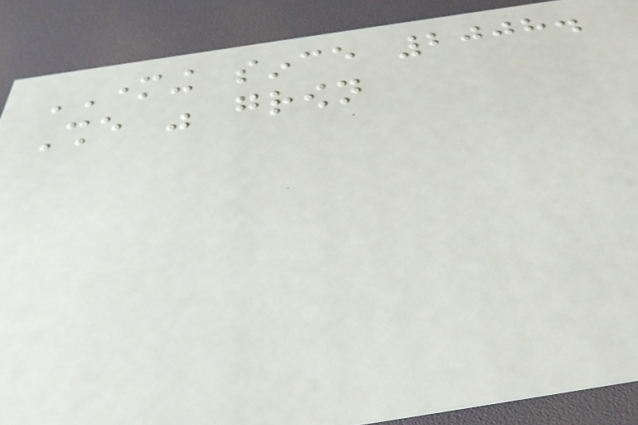MOTHERING since 2008.
She was grown
